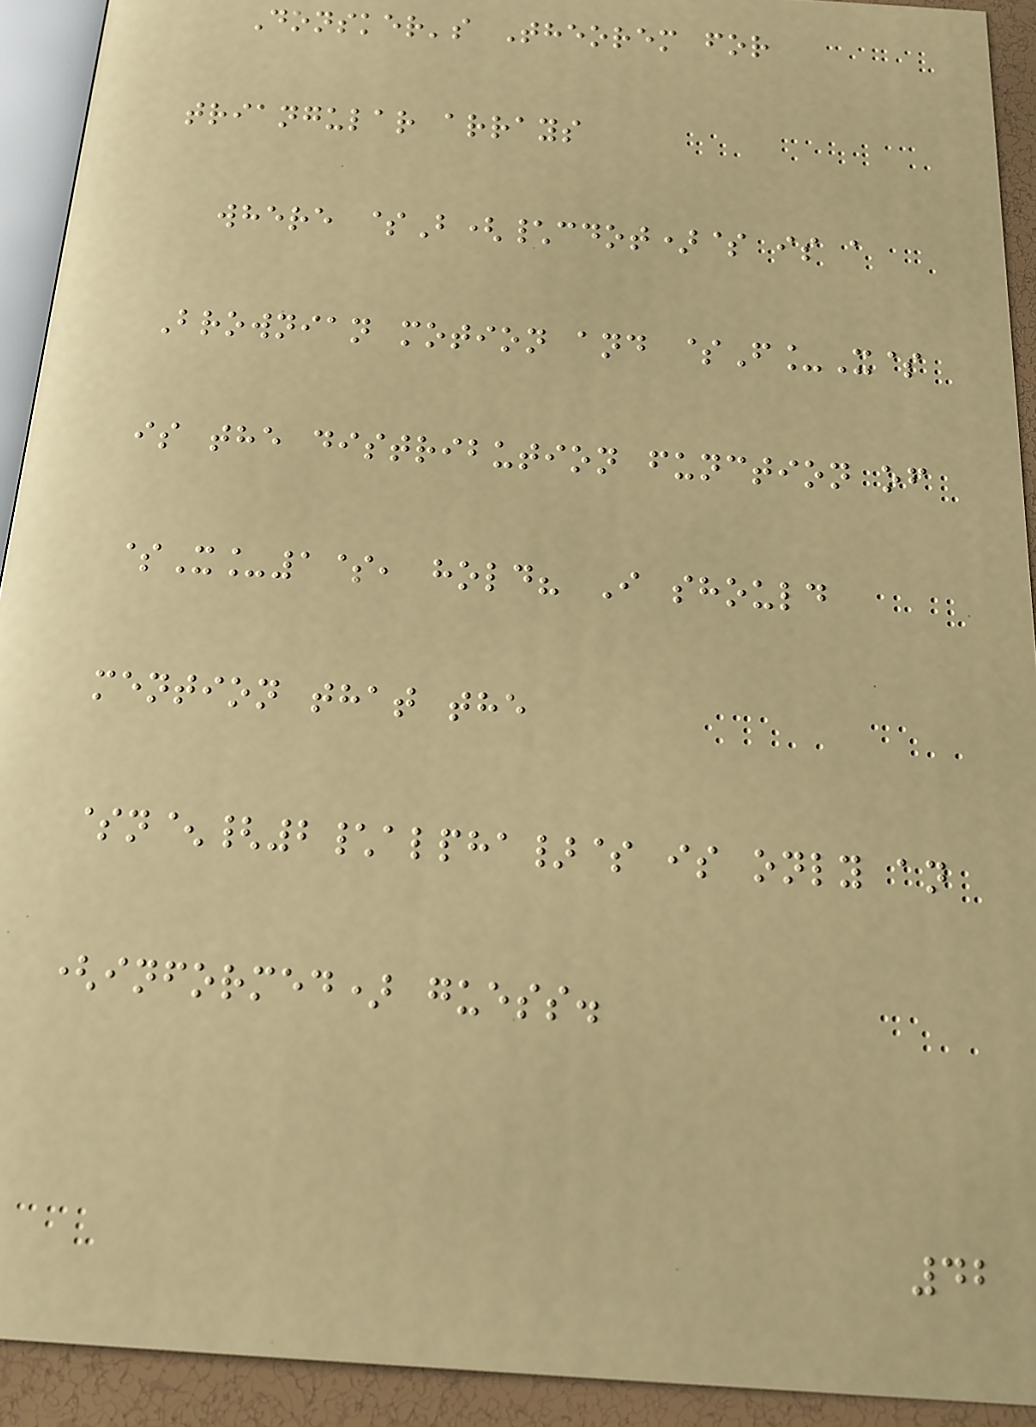Donsker's Theorem for
triangular arrays
where $B(\cdot)$ is a
Brownian motion and $F_X$
is the distribution function of
$X_1$, hold? I should
mention that the
$n^{2\alpha}$ is only an
(informed) guess.
42
